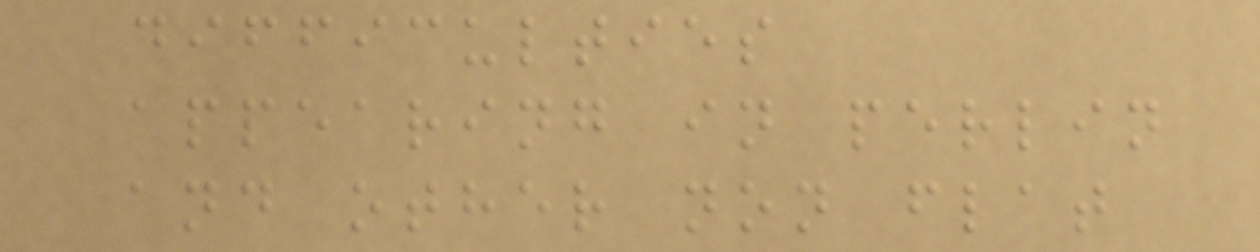difficulties
appearing in perlin
and other non flat
